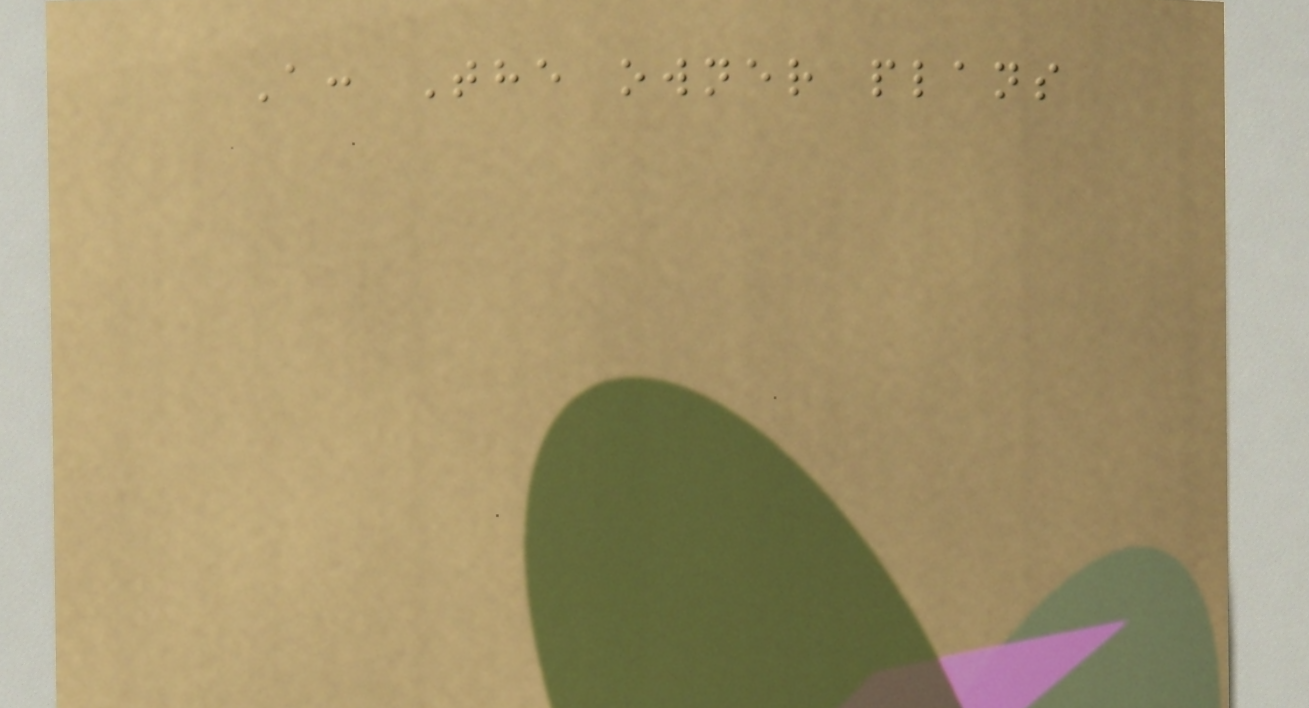A: The owner plans
